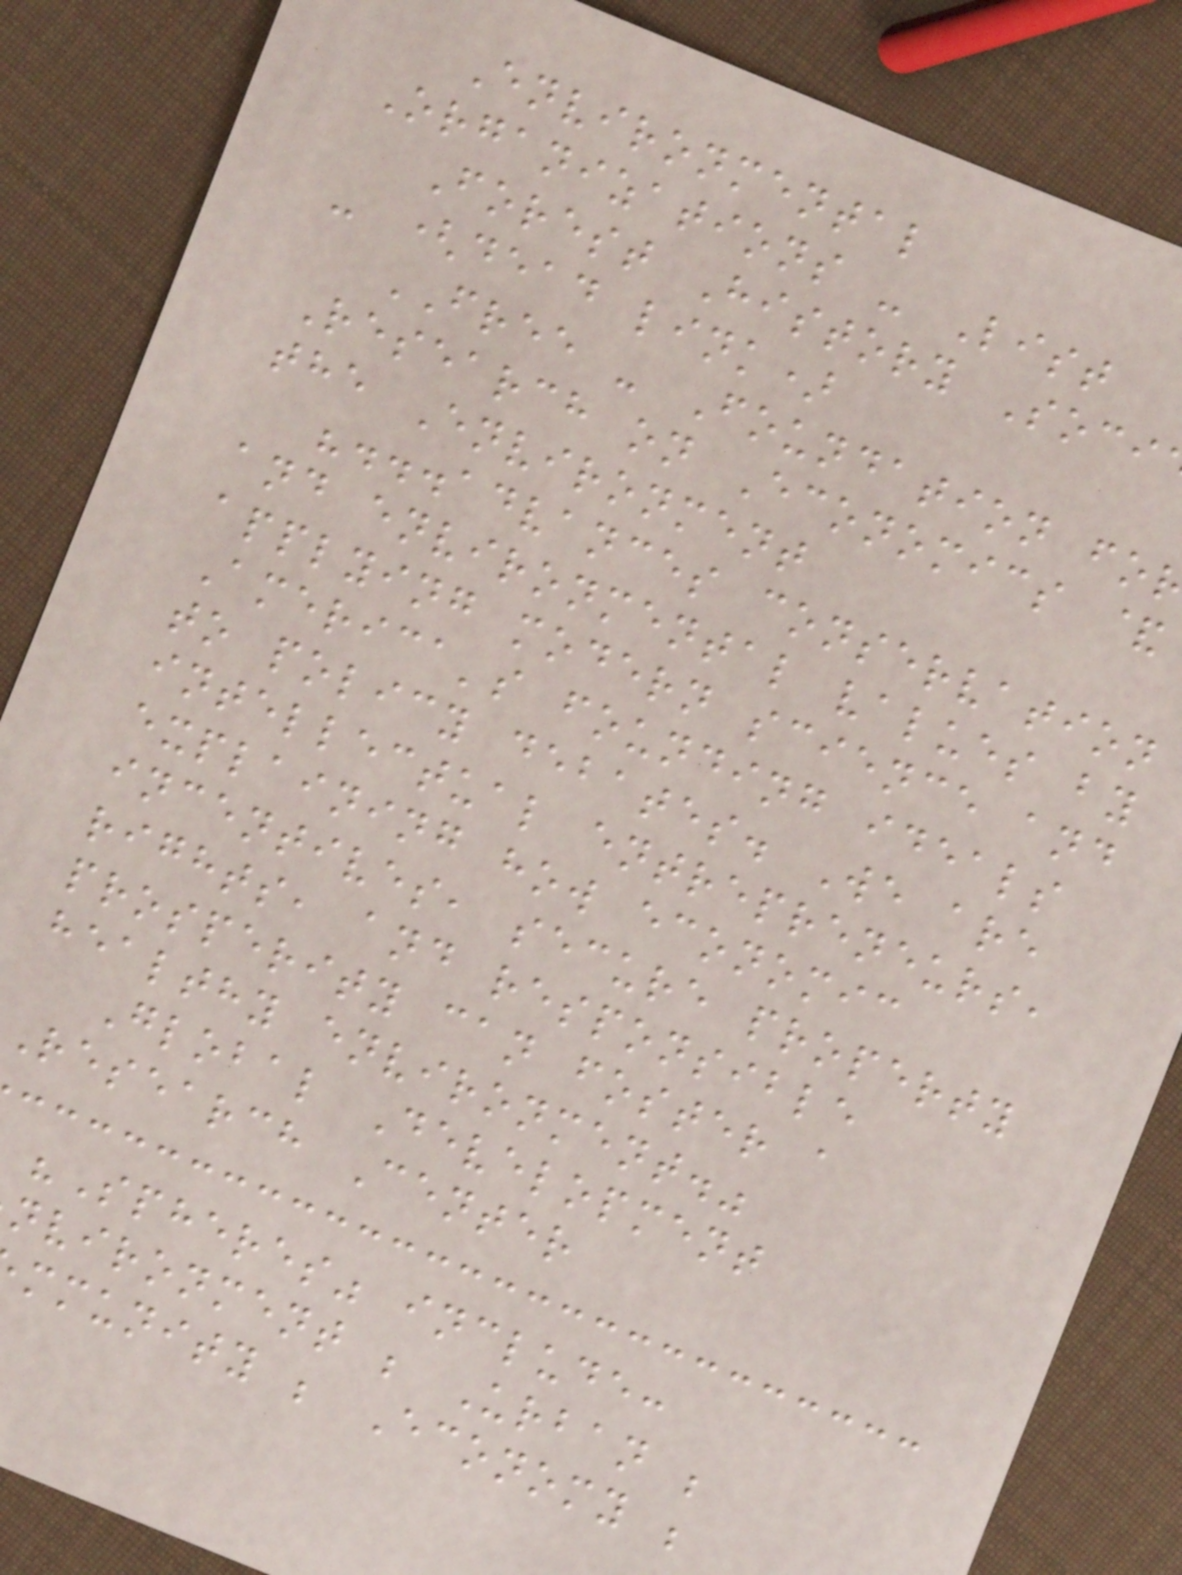Environmental
Organizations - List
Forest History Soci
- (dead link)
FREE - Foundation fo
Research on Economics &
the Environment
"...advances conservation
and environmental values by
applying modern science and
America's founding ideals
to policy debates. We are
intellectual entrepreneurs,
explaining how economic
incentives, secure property
rights, and responsible
prosperity can foster a
healthy environment."
Global Development
Research Center
"Spheres" include:
nvironment ; Urban ;
mmunity ; Economy ;
